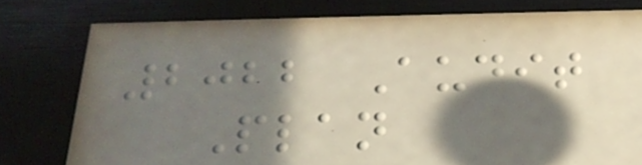2022 Audit
Plan
